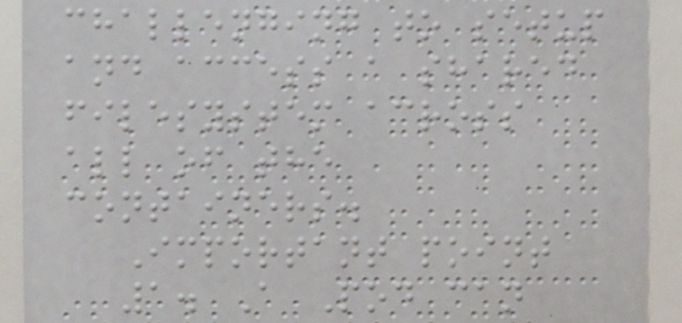challenging to setup
and access a shared
filesystem across
all of the
containers.
Important point
1. A Pod can
